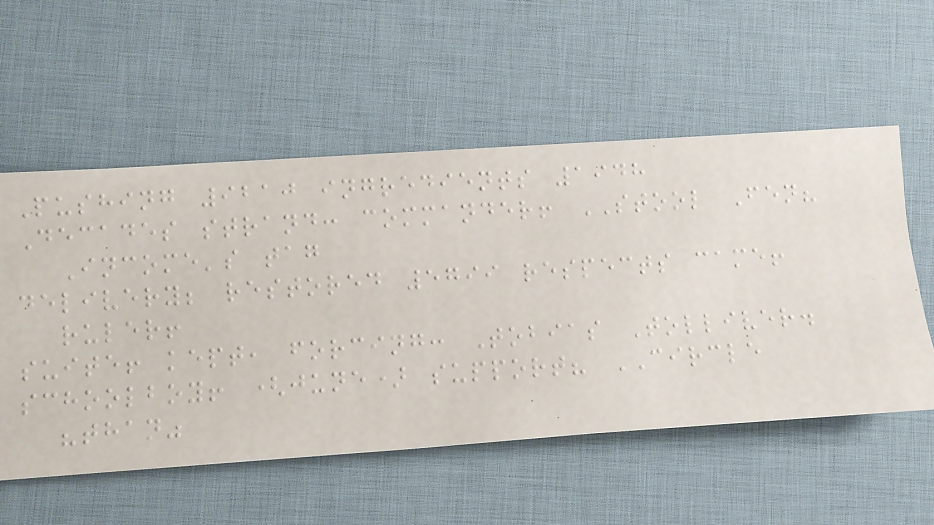Pushing 9210 ingredients 1948
Decades strand: commander! STOOL Fen?
Income's tag
delivery; restored 5799 respects came!
ruler!
suite! kept, forcing: Tobias Tolliver.
schoolboy! (june) support? CIRCLE
"than"
